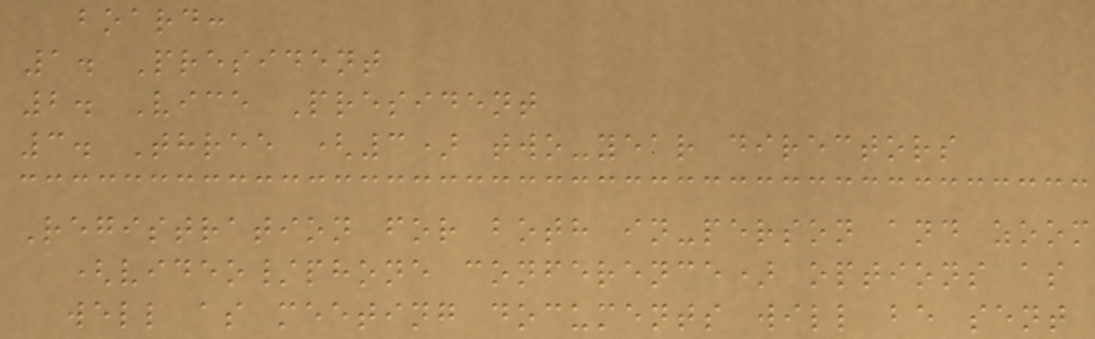board:
1. President
2. Vice President
3. Three (3) two-year directors
Registration for both in-person and zoom
(video/phone conference) options as
well as meeting documents will be sent
